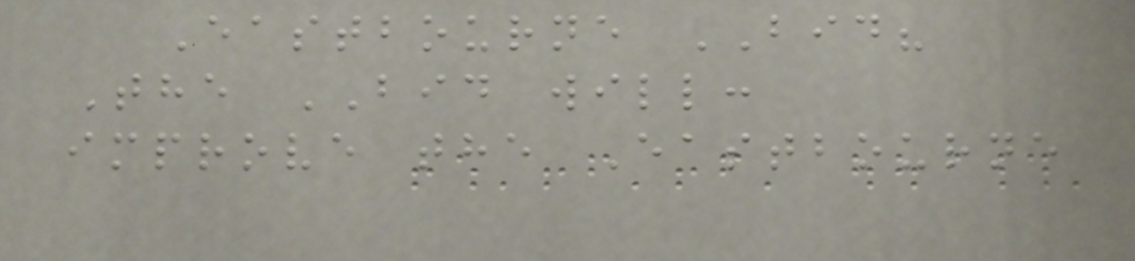Eastbourne BID?
The BID will:
improve the Eastbourne
